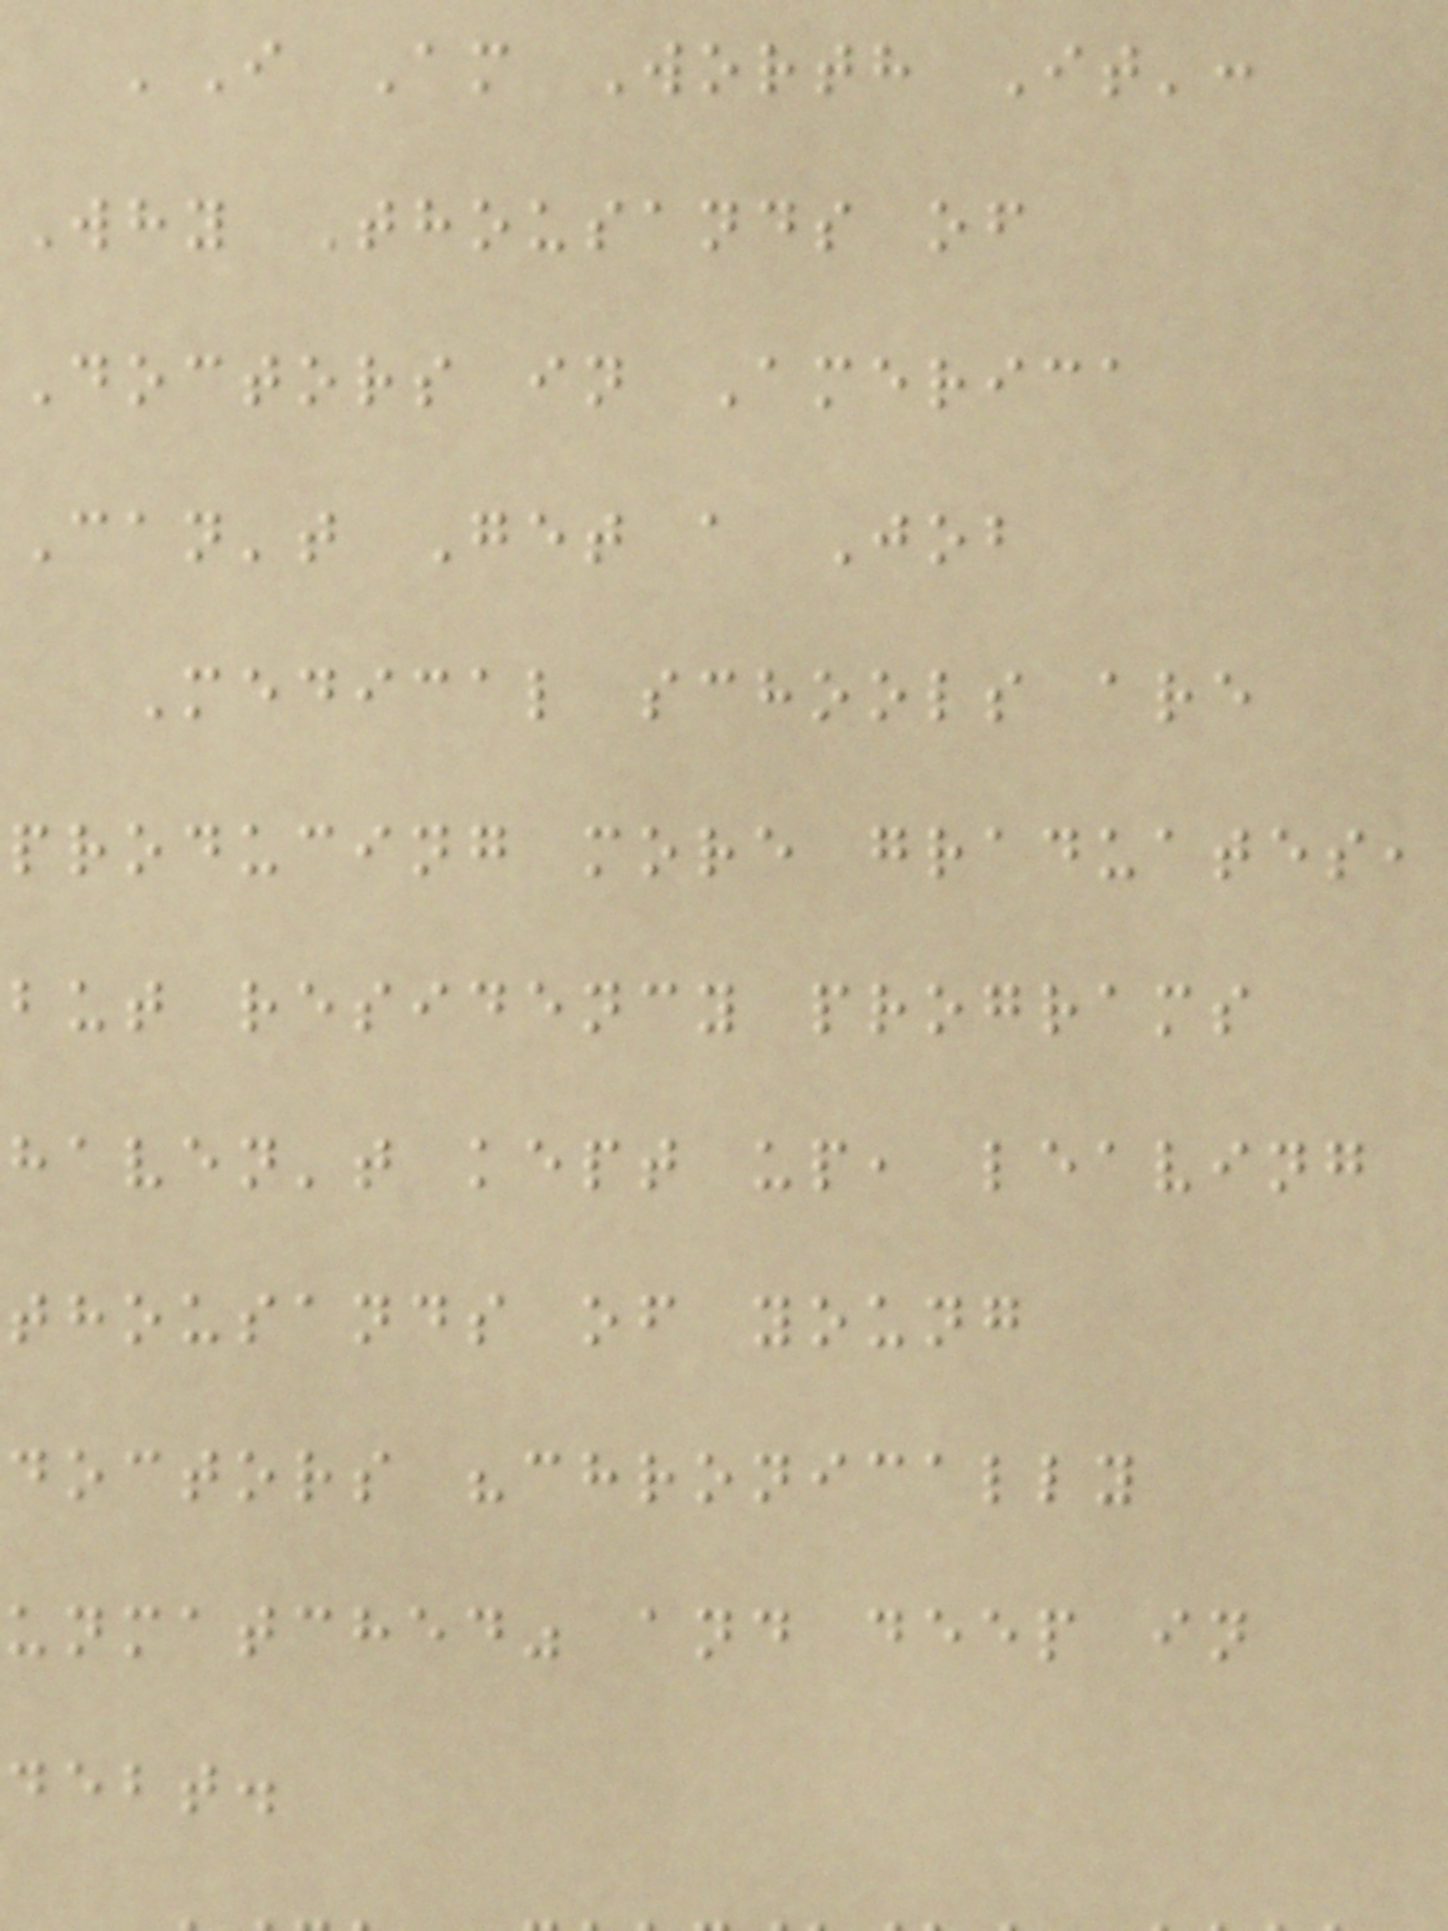'I Am Worth It':
Why Thousands of
Doctors in America
Can't Get a Job
Medical schools are
producing more graduates,
but residency programs
haven't kept up, leaving
thousands of young
doctors "chronically
unmatched" and deep in
debt.
